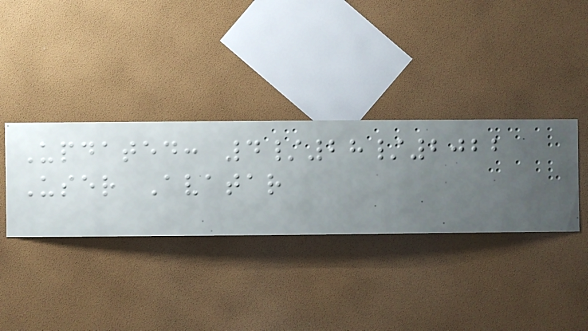Updated: 4/28/2022
User Avatar
